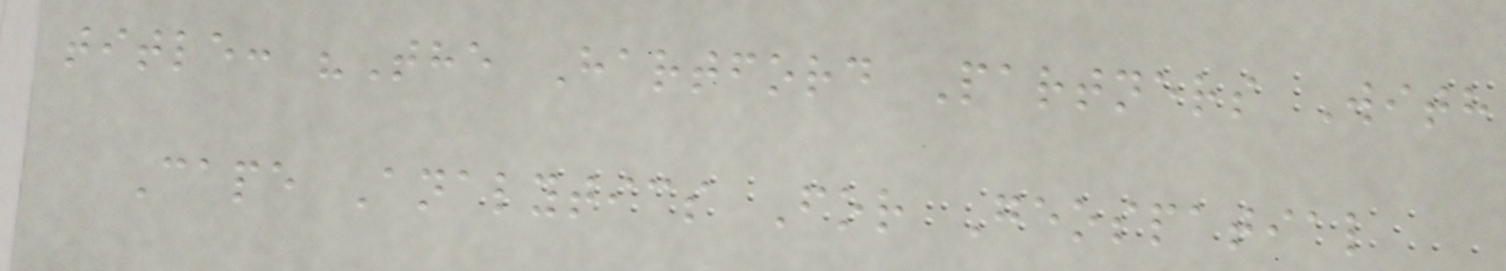title: "The Hartford Partners With
Cape Analytics For Geospatial
